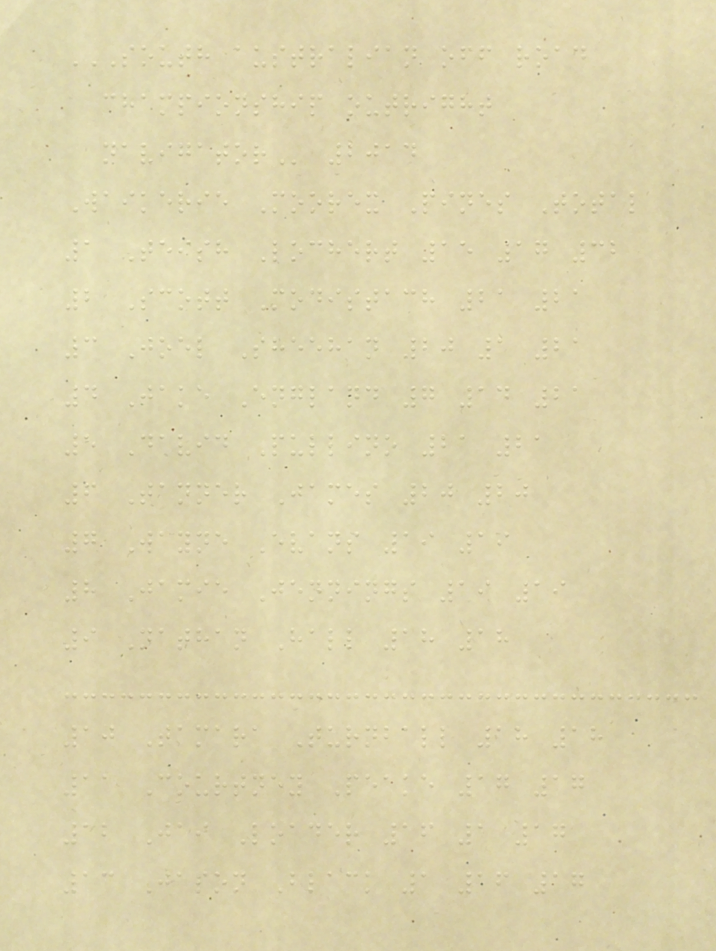SOUTH AUSTRALIAN OFF ROAD
CHAMPIONSHIP OUTRIGHT
NAVIGATOR 2014
Waikerie Moorex Pines Total
1 Teish Lochert 15 17 32
2 Scott Modistach 21 21
3 Joel Sheehan 20 1 21
4 Jake England 7 14 21
5 David Pullino 21 21
6 Tanner James 20 20
7 Wayne Evans 19 19
8 Jamie Jennings 19 19
9 Nathan Hall 18 18
10 Tamara Turnball 18 18
11 Courtney Peake 17 17
12 Jai Loader 16 1 17
13 Jason Black 1 16 17
